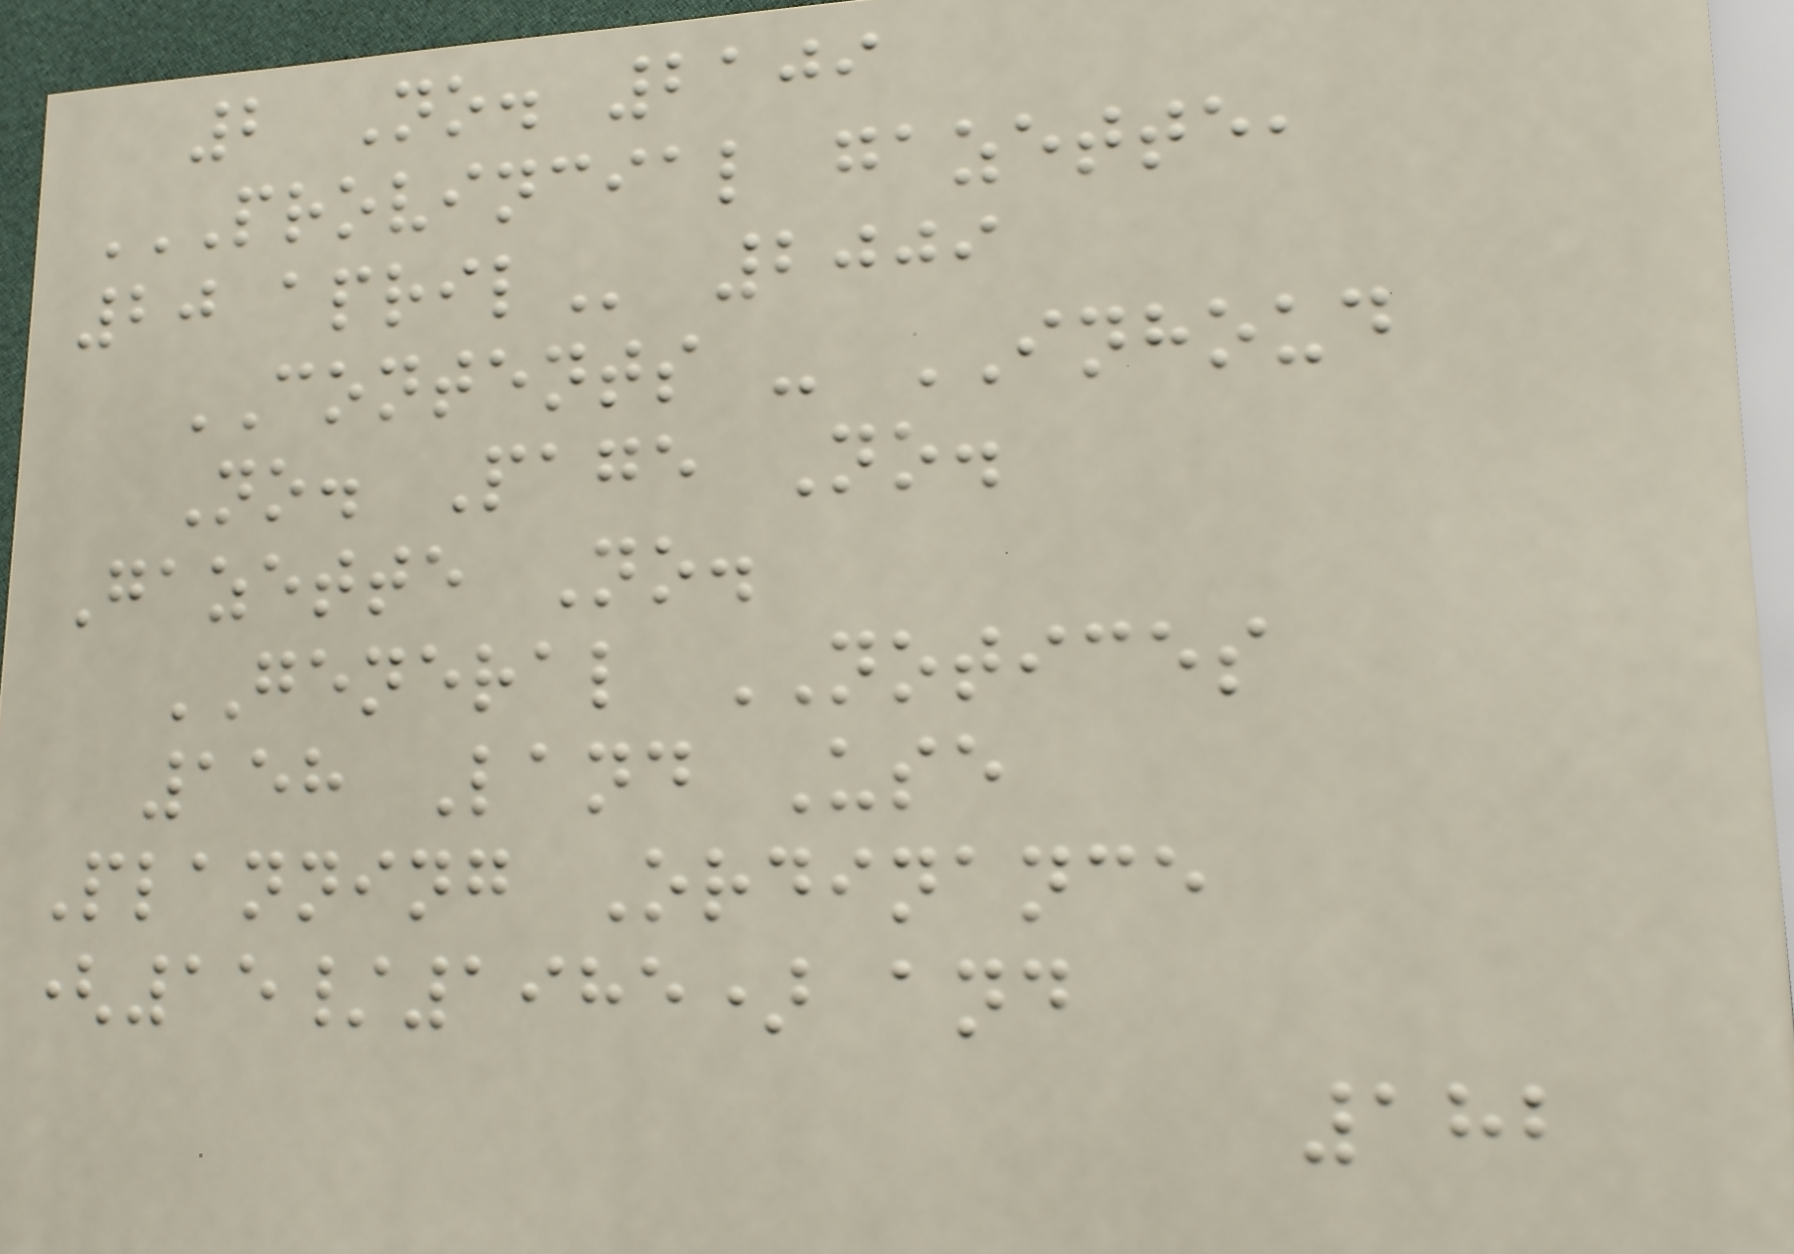2 No. 2109
PROVINCIAL GAZETTE,
20 APRIL 2009
CONTENTS - INHOUD
No. Page No.
Gazette No.
GENERAL NOTICES
158 Land Use
Planning Ordinance
(15/1985) and
182
